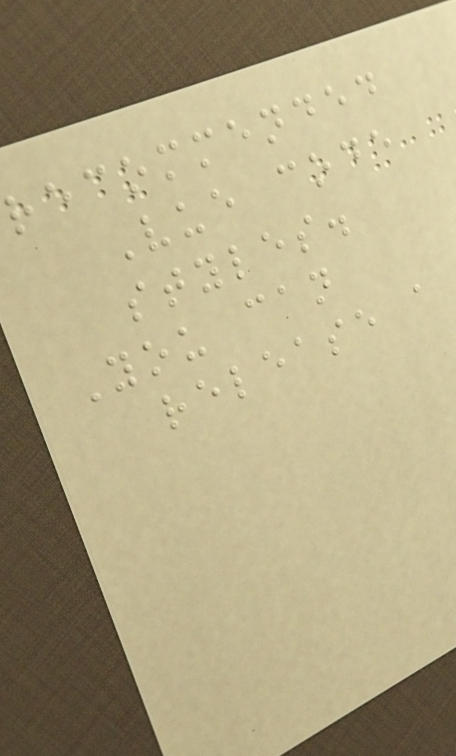recommended
Vue code
styles.
You can
release a
